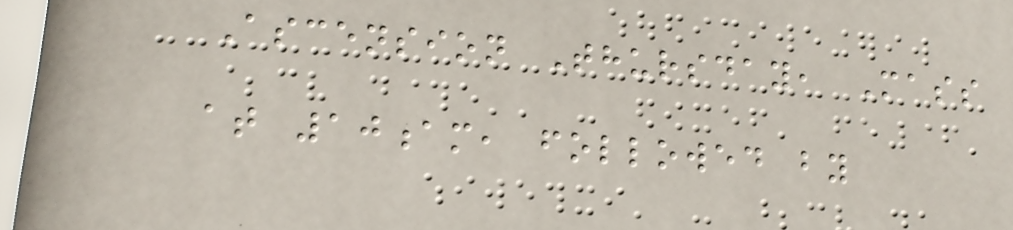Ascension Thursday, Mass
at 10am, followed by
